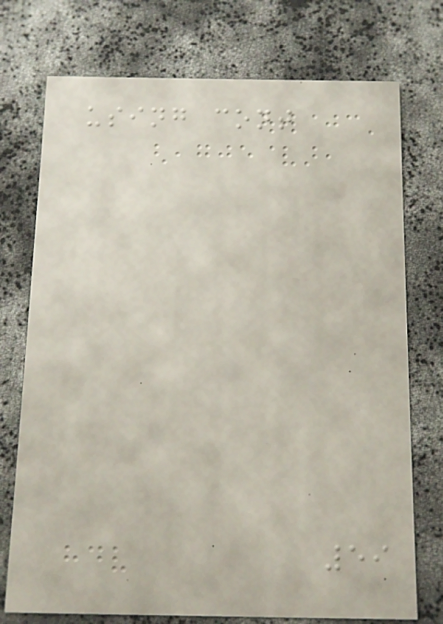using cont
59
